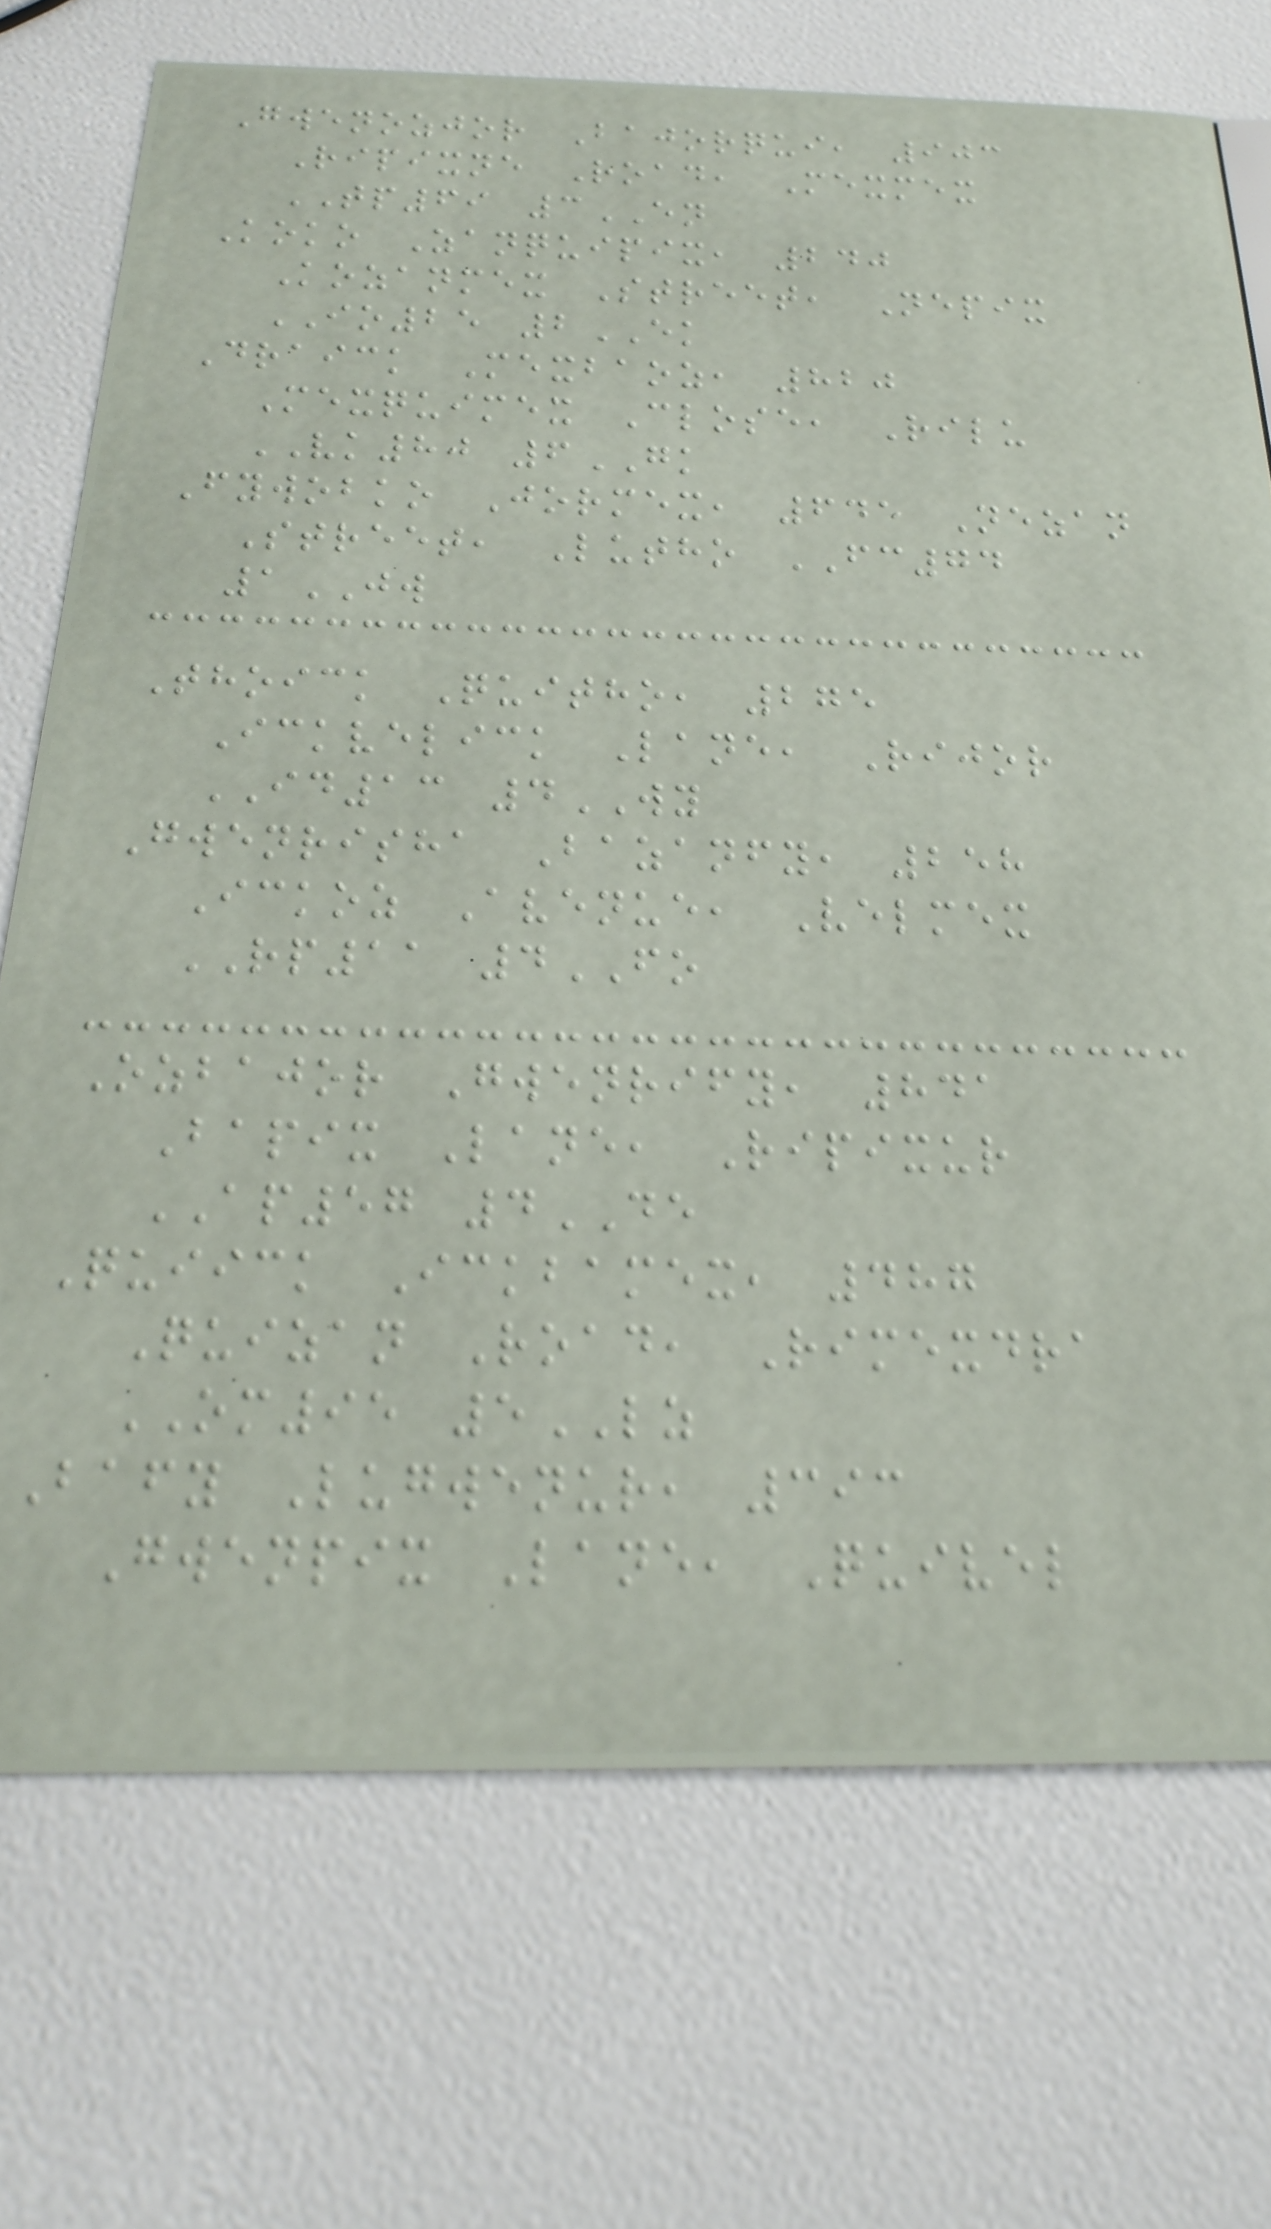Gwenozjor Bajorqui, 903
Ripixne Road, Mexmex
TP69 3EN
Koko Zanquipix, 240
Kozanmex Street, Nepix
IO25 2EK
Draick Mexbaoz, 820
Mexquimex Close, Rilu
VK80 6GK
Fywobko Jormex, 645 Nezan
Street, Lutho FC74
1JW
Thoick Quitho, 275
Ickvelick Lane, Rijor
ID13 4WY
Gwenrisha Bazanfy, 258
Ickoz Avenue, Velmex
RP11 4FO
Ozbajor Gwenrify, 841
Bapix Lane, Ripixur
AP57 4DE
Quiick Ickbamex, 487
Quizan Road, Rimexdra
OM95 5LZ
Bafy Lugwenur, 393
Gwenpix Lane, Quivel
